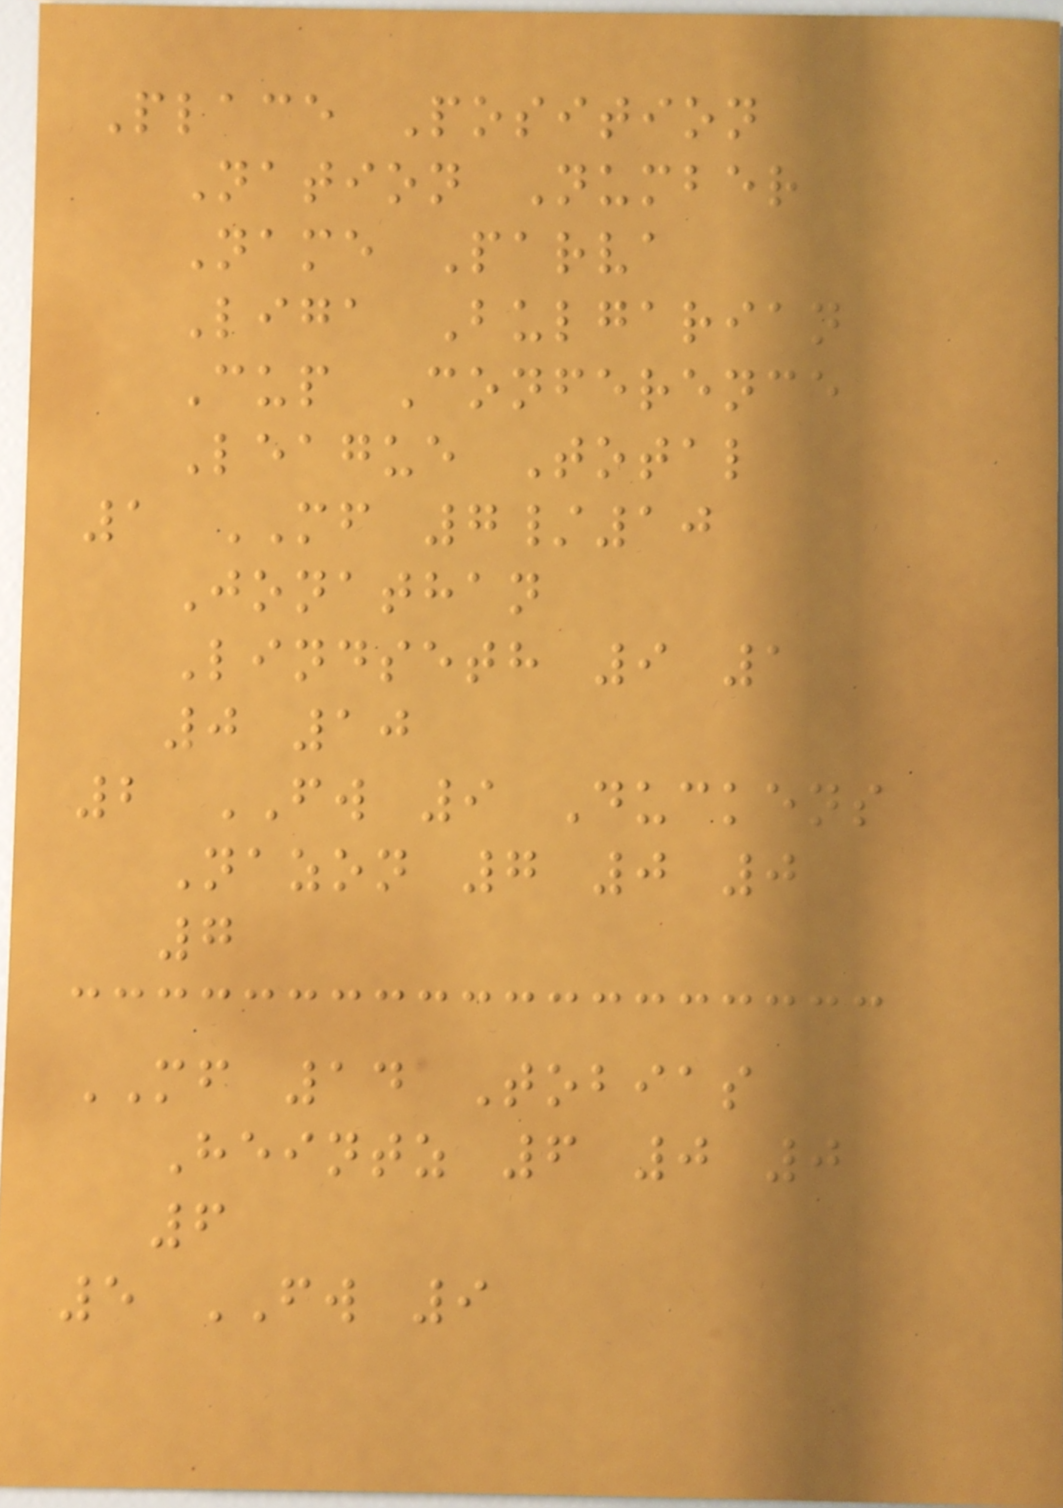Place Position
Nation Number
Name Parva
Liga Bulgarian
Cup Conference
League Total
1 MF 7/10
Jonathan
Lindseth 9 1
0 10
2 FW 9 Duckens
Nazon 7 0 0
7
MF 14 Tobias
Heintz 6 0 0
6
5 FW 9
